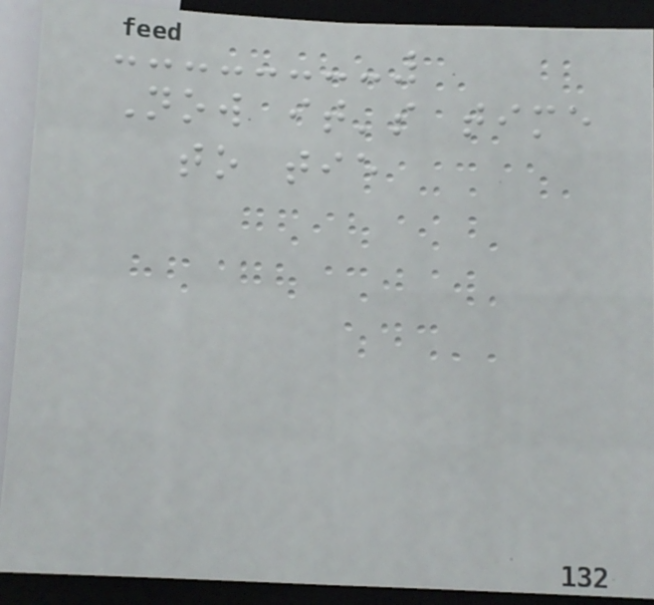Now it's time
to tie
